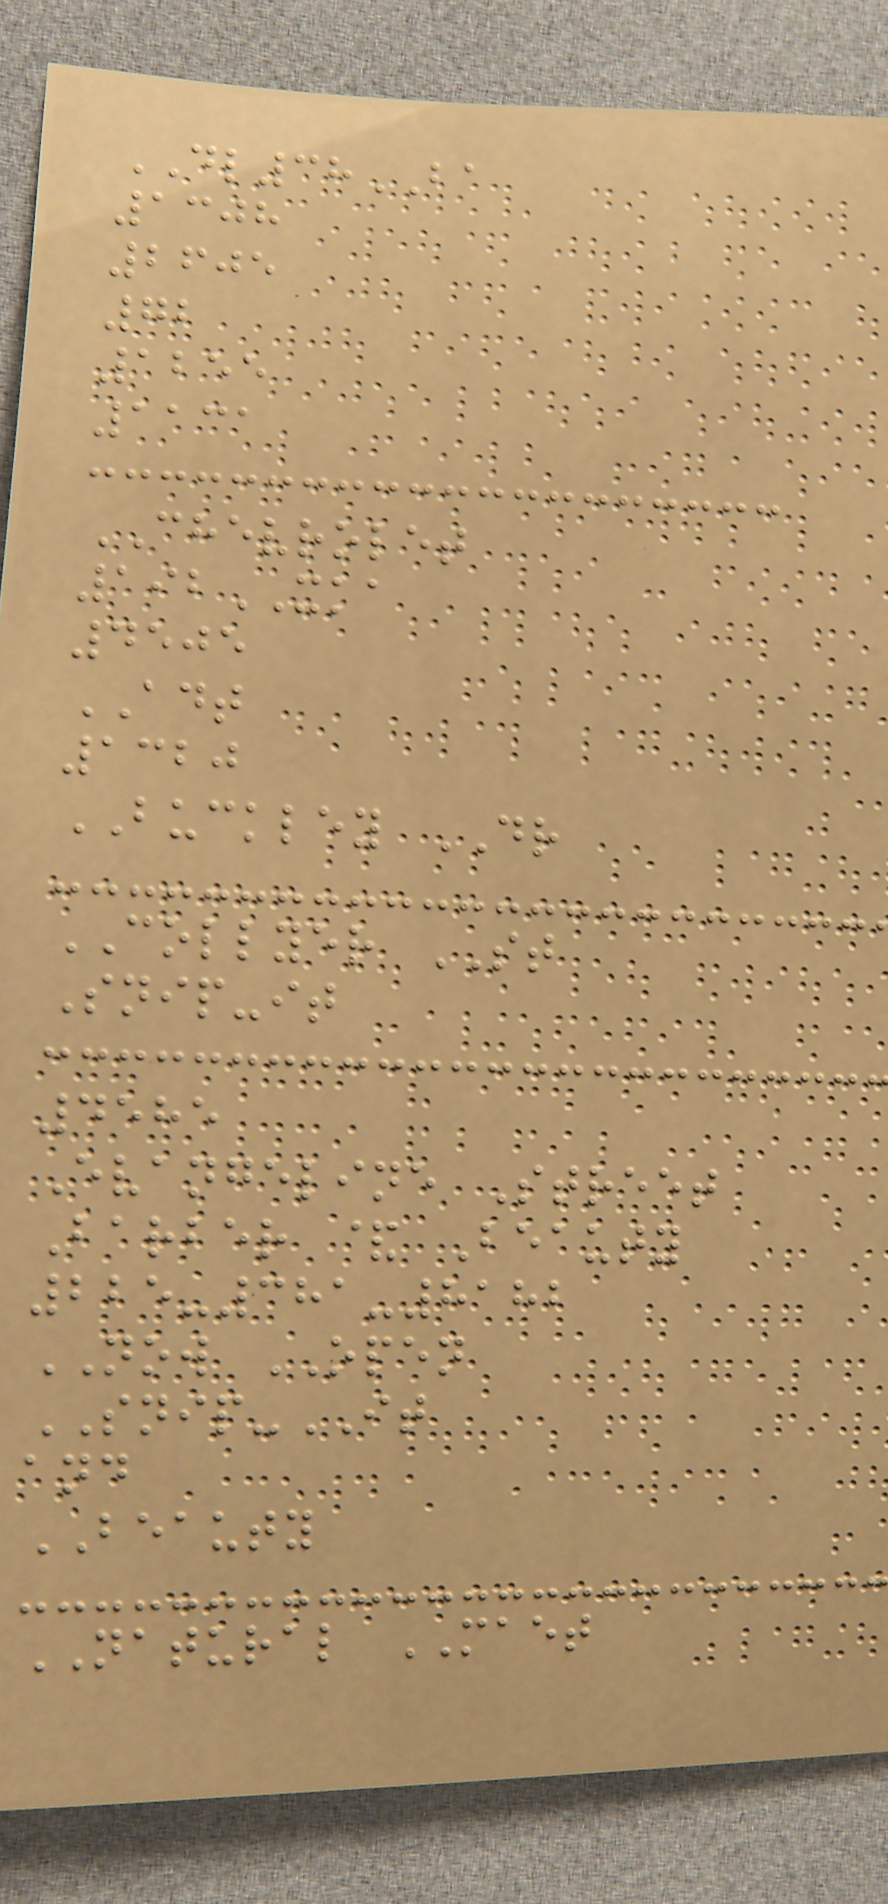DL38BA
1308
2605
72
1255
1131
CHEVROLET
192XKA
4505
ADT
1320
BUCKLEY DR
COLLYER ST
Snip-it
4585
Evangeline Street
Barber & Beauty
225-381-8182
NOW OPEN
SNIP-IT
and
BEAUTY
NATURAL MAET
